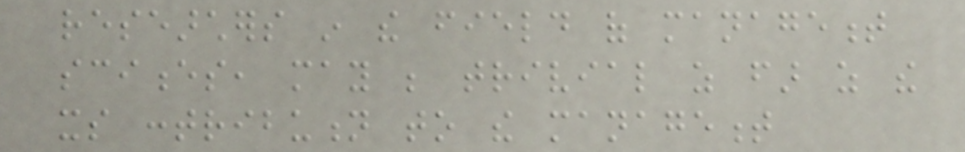researchers in the field of management
sciences, may be trivial as far as the
its contribution to the management
